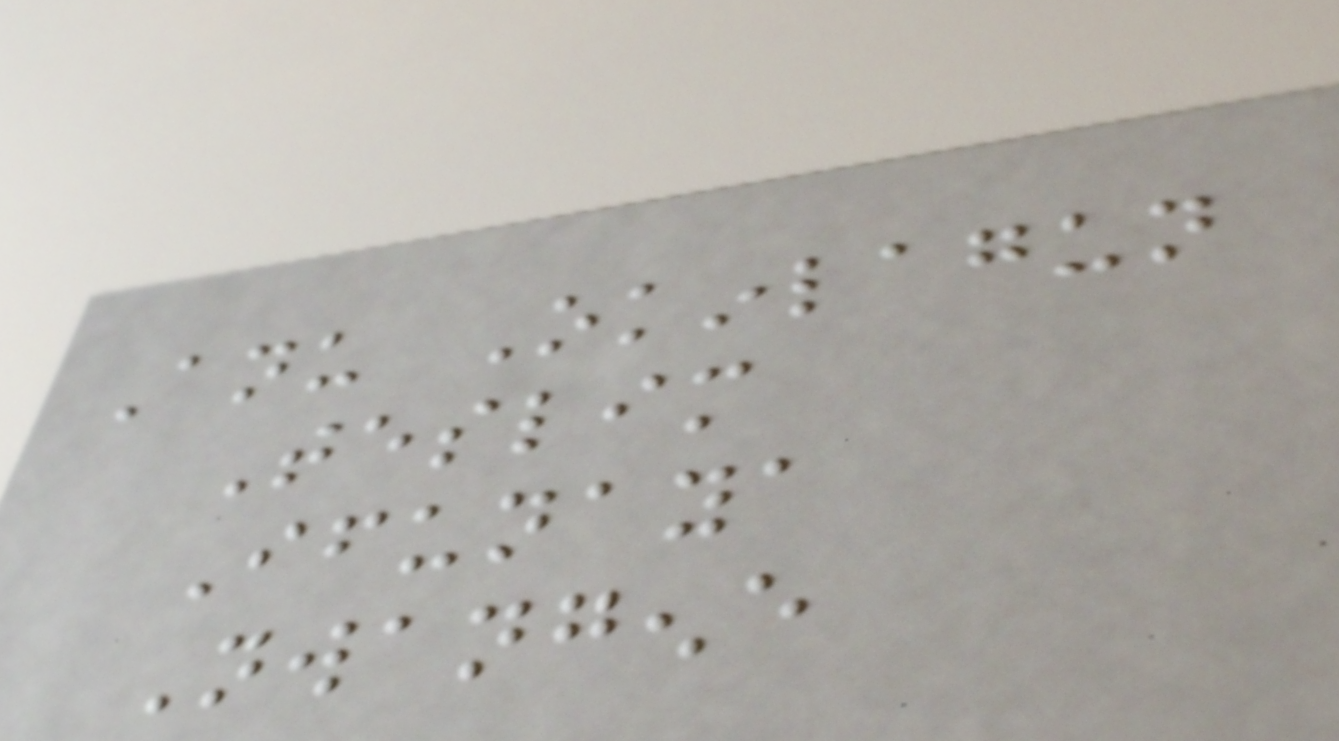Anu Okinlagun
Teslim
Ifunaya
Nwangene
